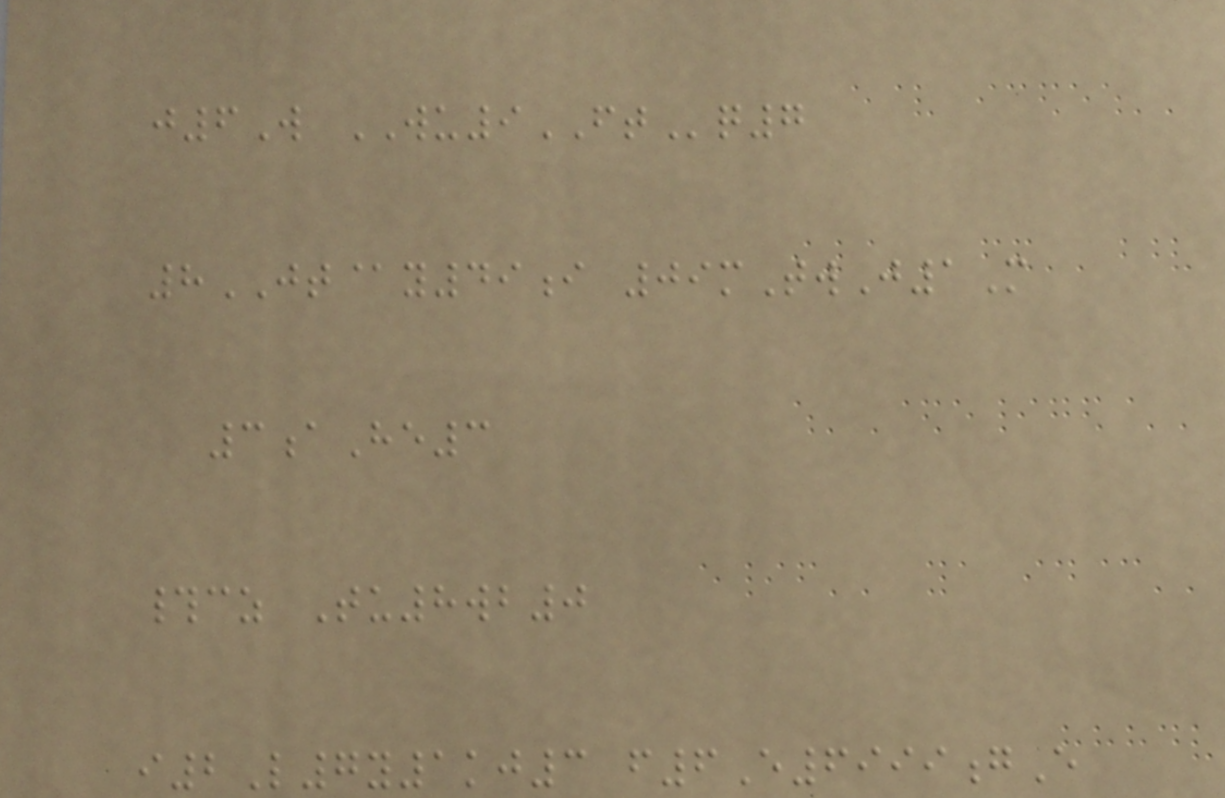j6W WU9FTq7
8JT@y49i 09mTwJ1M
3aHe3
#cz Tu8wb0
i2L7y1kj3 f6E6999gE
